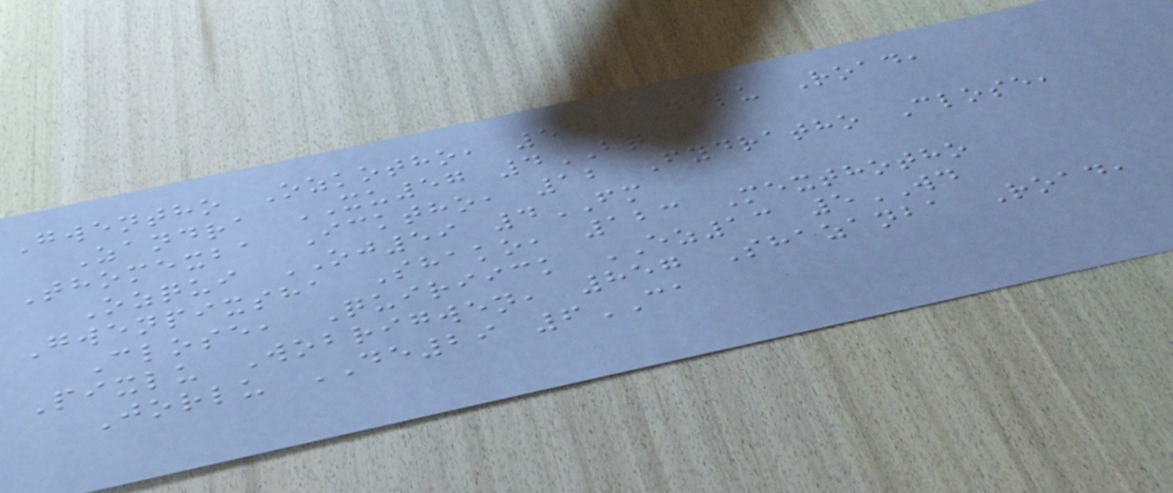Gwentho Ozkotho, 542 Nelu Road,
Zandra XU57 4BQ
Thomexba Icktho, 12 Fydratho Close,
Ozqui OJ59 4FM
Gwenpixsha Shako, 123 Mexthotho
Close, Quiriick EZ13 5WD
Pixlu Wobrigwen, 857 Shazanba Road,
Jorlu DE29 6CA
